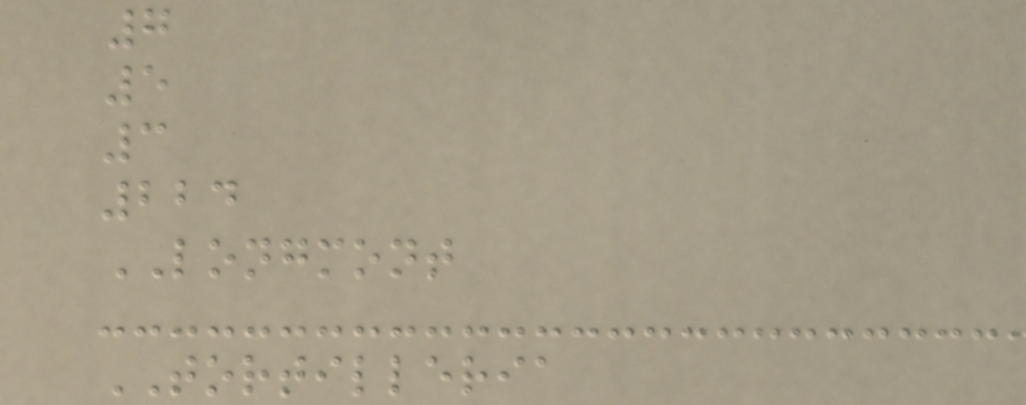7
5
3
224
LONGMONT
TORTILLERIA
